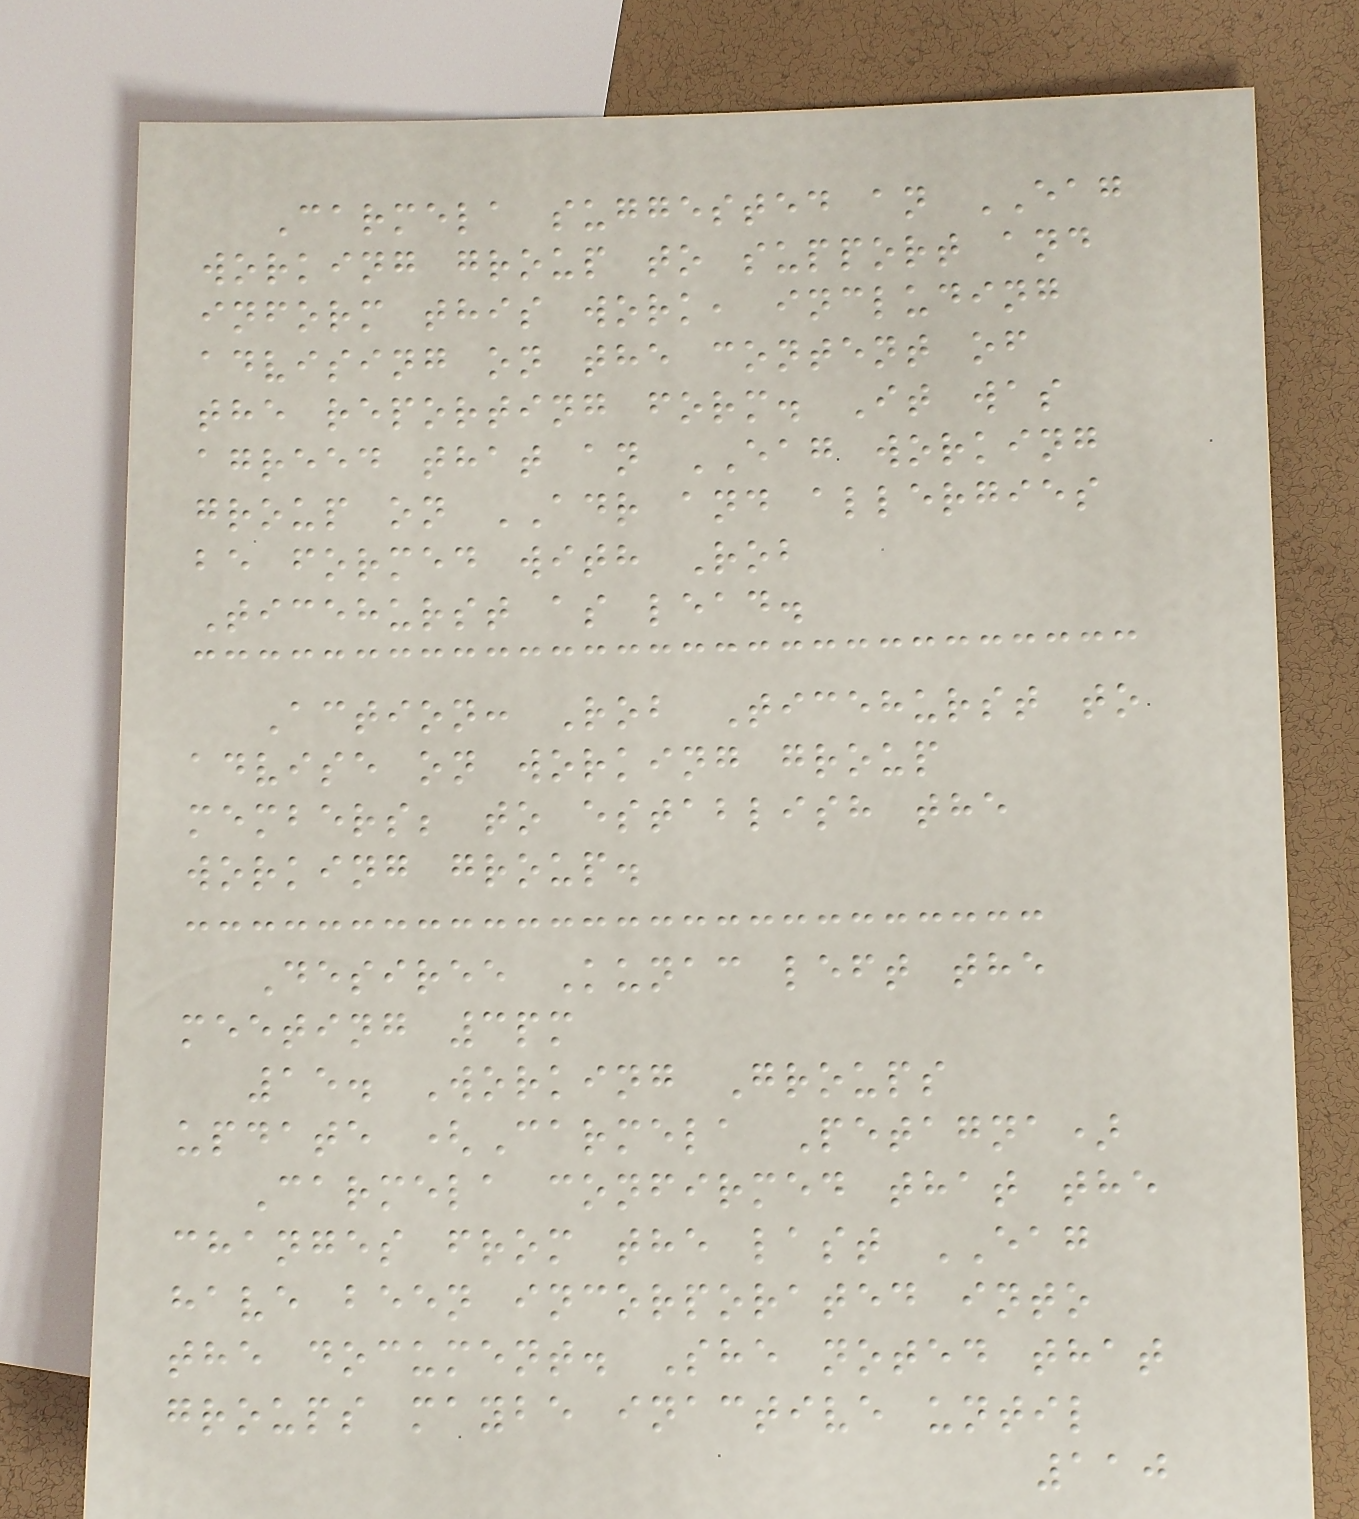Carmela suggested an EAG
working group to support and
inform this work, including
advising on the content of
the reporting form. It was
agreed that an EAG working
group on ADR and allergies
be formed with Rob
Ticehurst as lead.
Action: Rob Ticehurst to
advise on working group
members; to establish the
working group.
Desiree Kunac left the
meeting 3pm
15. Working Groups
update (Carmela Petagna)
Carmela confirmed that the
changes from the last EAG
have been incorporated into
the document. She noted that
groups maybe inactive until
110
